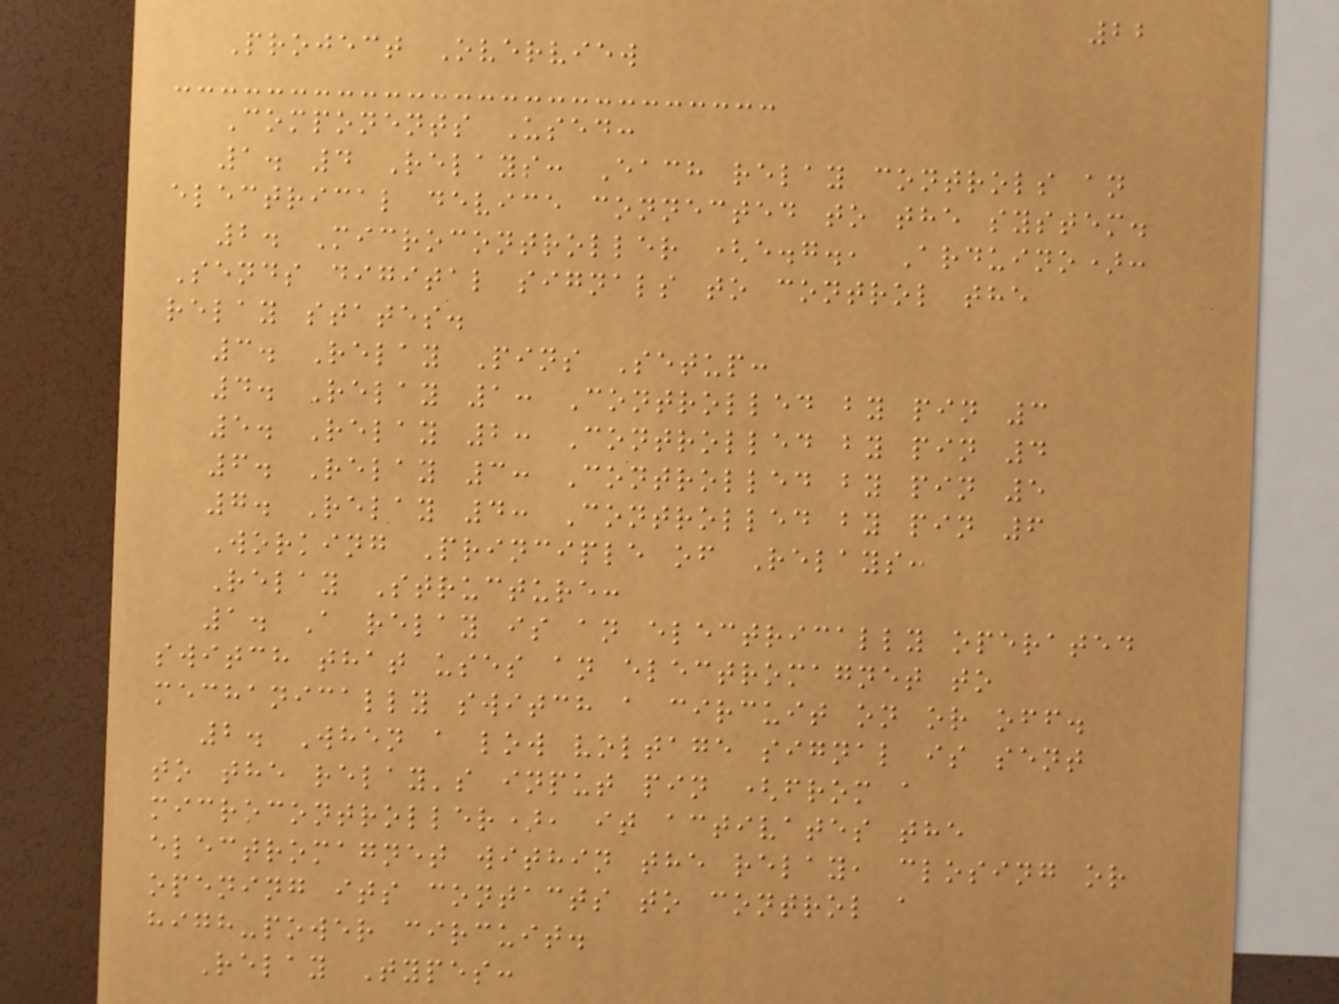22
Project Overview
Components Used:
1. 4 Relays: Each relay controls an
electrical device connected to the system.
2. Microcontroller (e.g., Arduino):
Sends digital signals to control the
relay states.
3. Relay Pins Setup:
4. Relay 1: Controlled by pin 3
5. Relay 2: Controlled by pin 4
6. Relay 3: Controlled by pin 5
7. Relay 4: Controlled by pin 6
Working Principle of Relays:
Relay Structure:
1. A relay is an electrically operated
switch that uses an electromagnet to
mechanically switch a circuit on or off.
2. When a low voltage signal is sent
to the relay's input pin (from a
microcontroller), it activates the
electromagnet within the relay, closing or
opening its contacts to control a
high-power circuit.
Relay Types:
